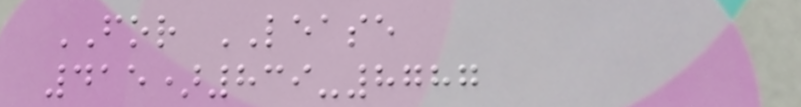FOR LEASE
415)839-8787
